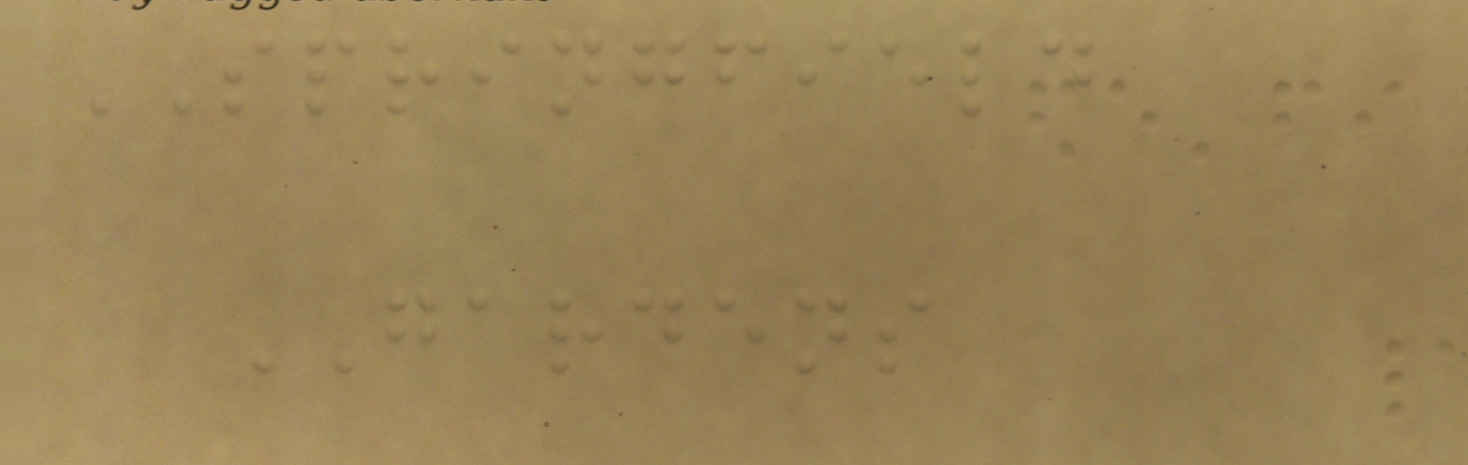SPRINGFIELD
GARDENS
